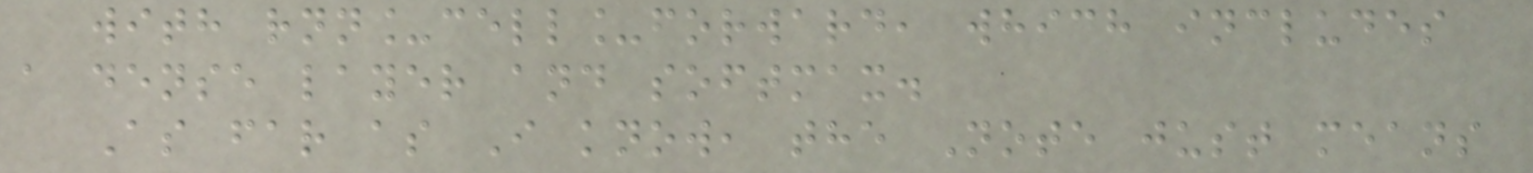with rnn_cell_forward, which includes
a dense layer and softmax.
As far as I know, the Note just means
